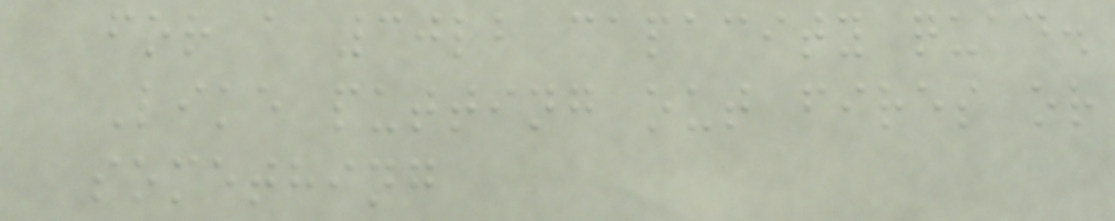for a 30lb capacity quad.
Like putting out fires or
something
